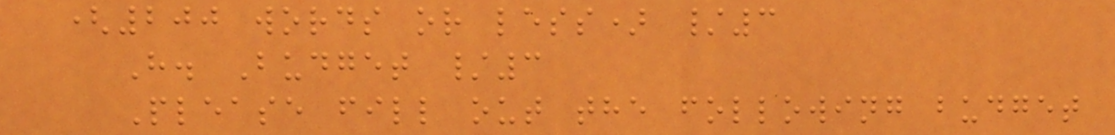(200 words or less) /3
H. Budget /3
Please fill out the following budget
